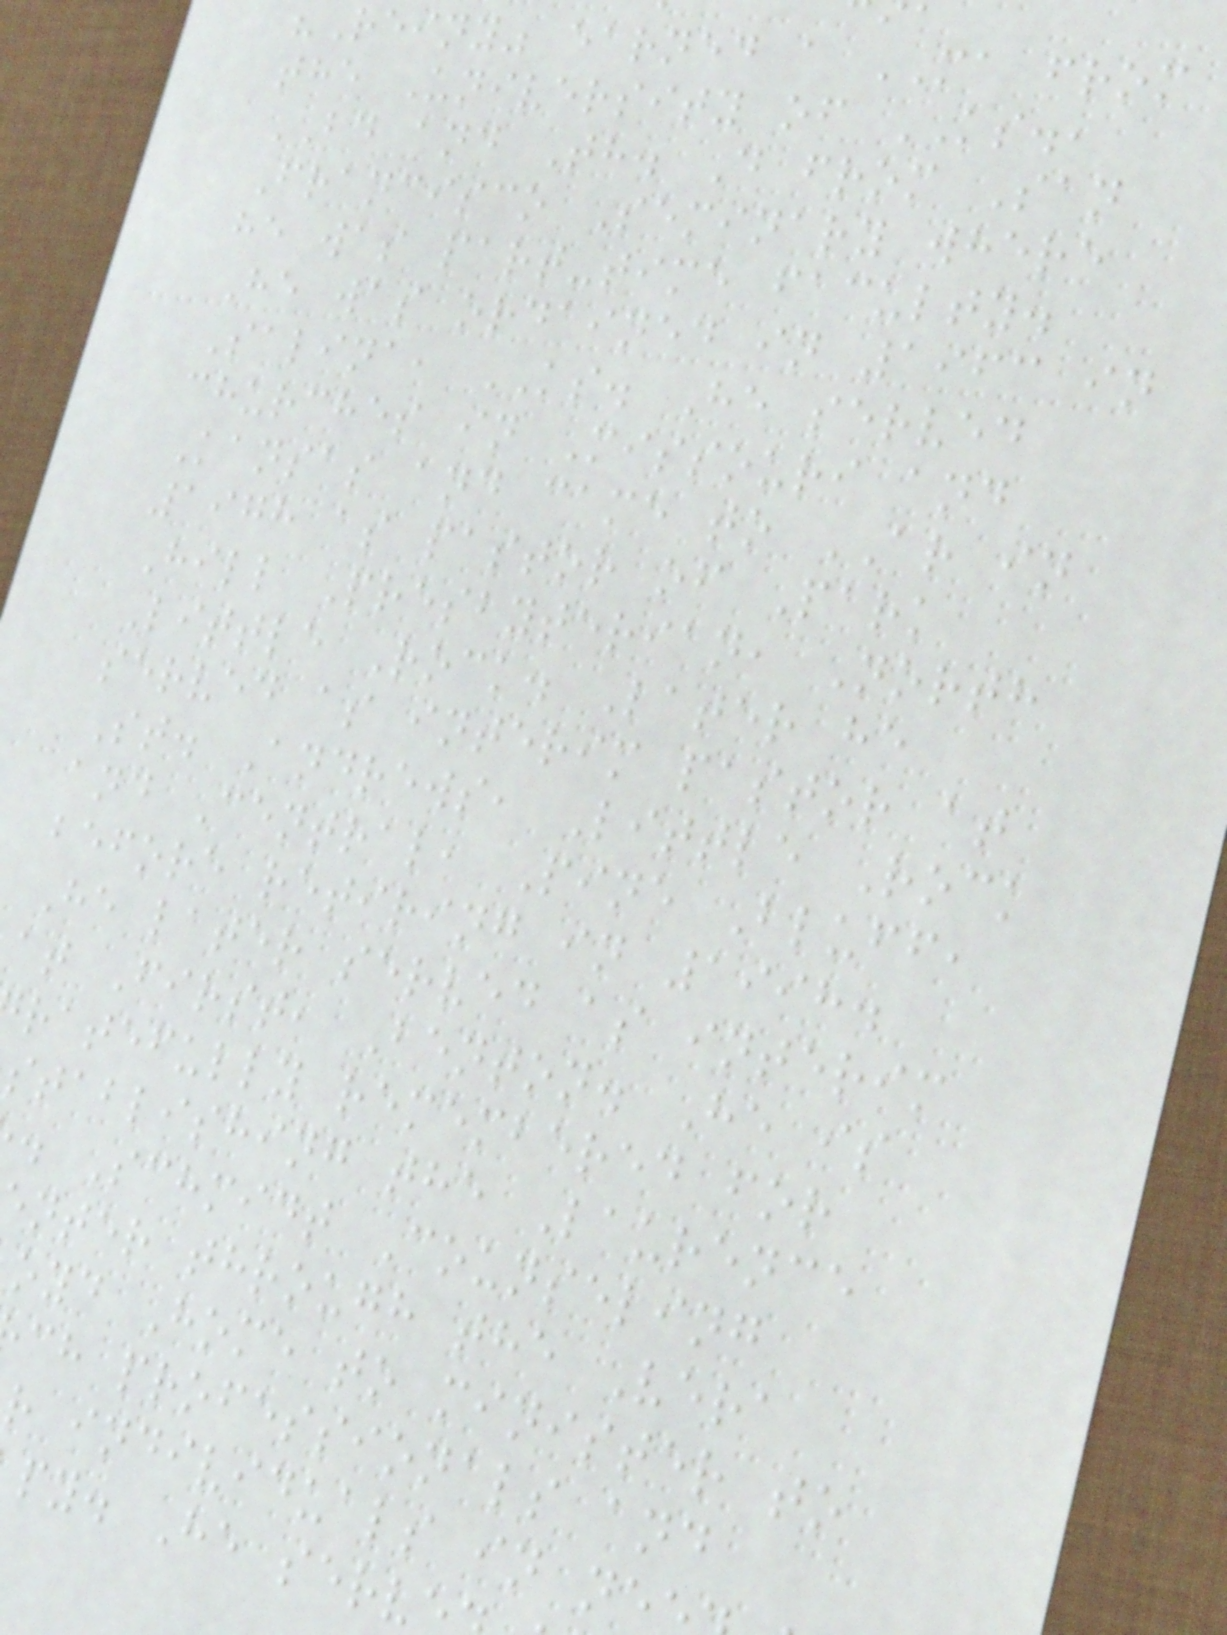"Reiny" earned a MA from
the University of KS.,
BD and Th. D from San
Francisco Seminary where
he was part-time faculty.
He was ordained in 1963 in
Salina, KS. He served
churches in Missouri and
Kansas and came to AR in
1978 as pastor of Park
Hill Presbyterian, North
Little Rock. Later he
served as interim pastor at
St. Andrews, Little Rock
and Central, Pine Bluff,
before retiring in 1998.
He later served as interim
at First, Benton. He is
ratefully remembered for
stablishing the Laurence
. Schmidt Counseling
nter through the Vera
oyd Home to minister to
ch professionals and
r individuals in ne
py. He serv
